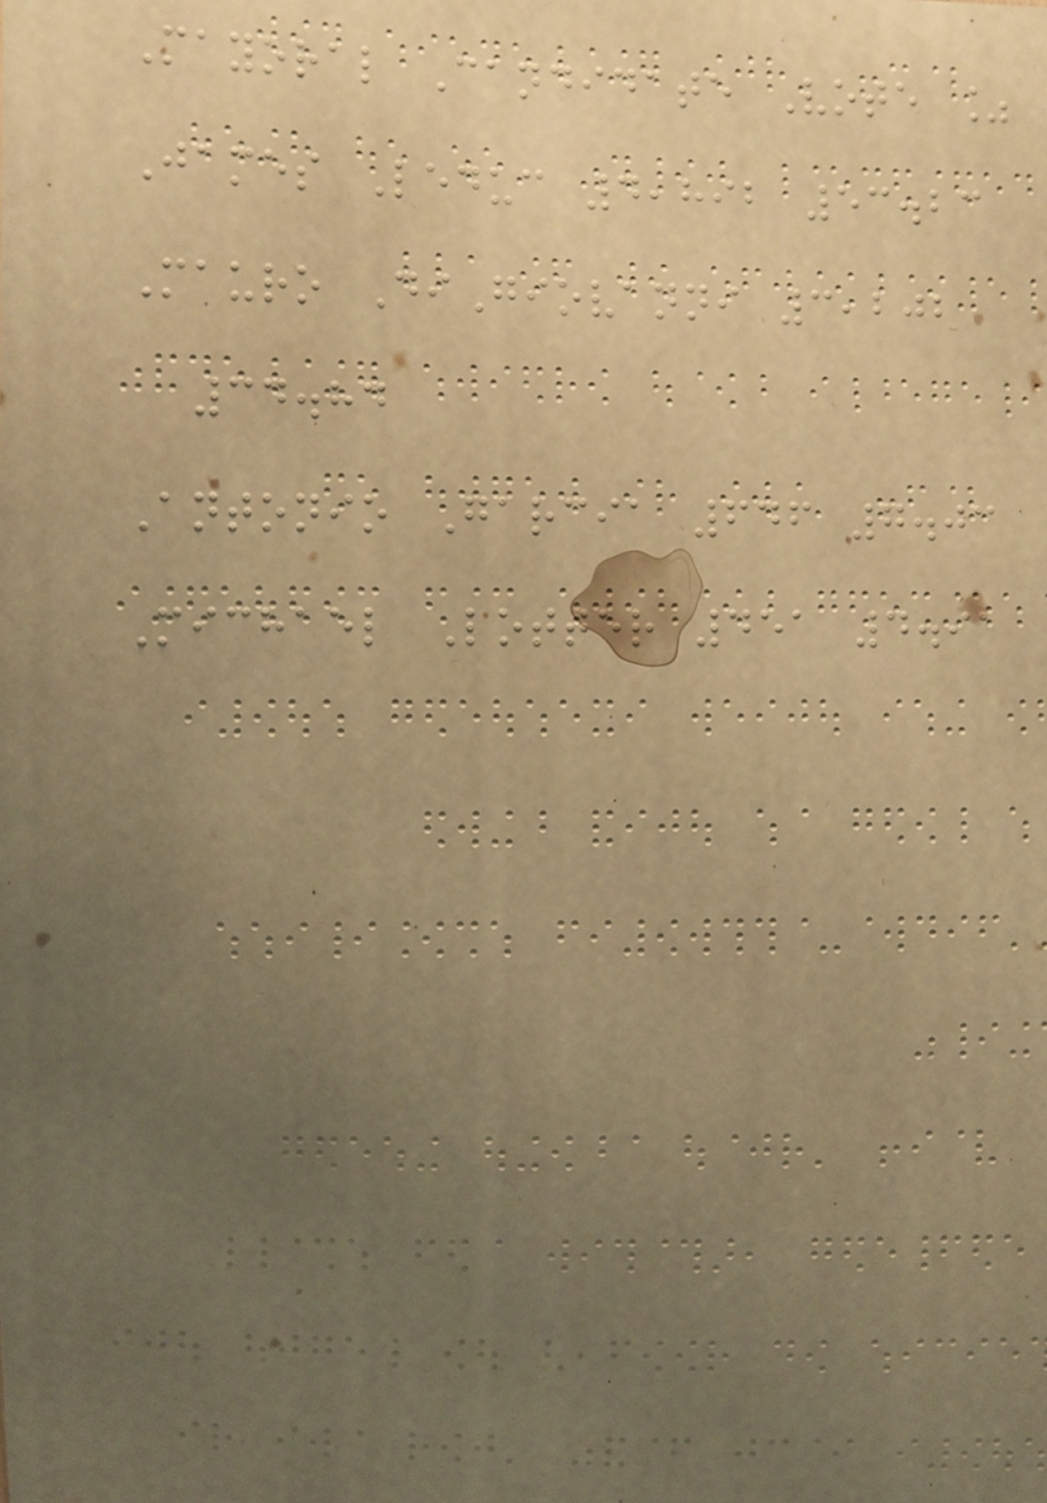Mayoral Candidate Vote %
James Leduc 4,892 53.23
Mauro DiGiovanni 3,202
34.84
Antonio Garcia 646 7.03
Michael Lotter 451 4.91
